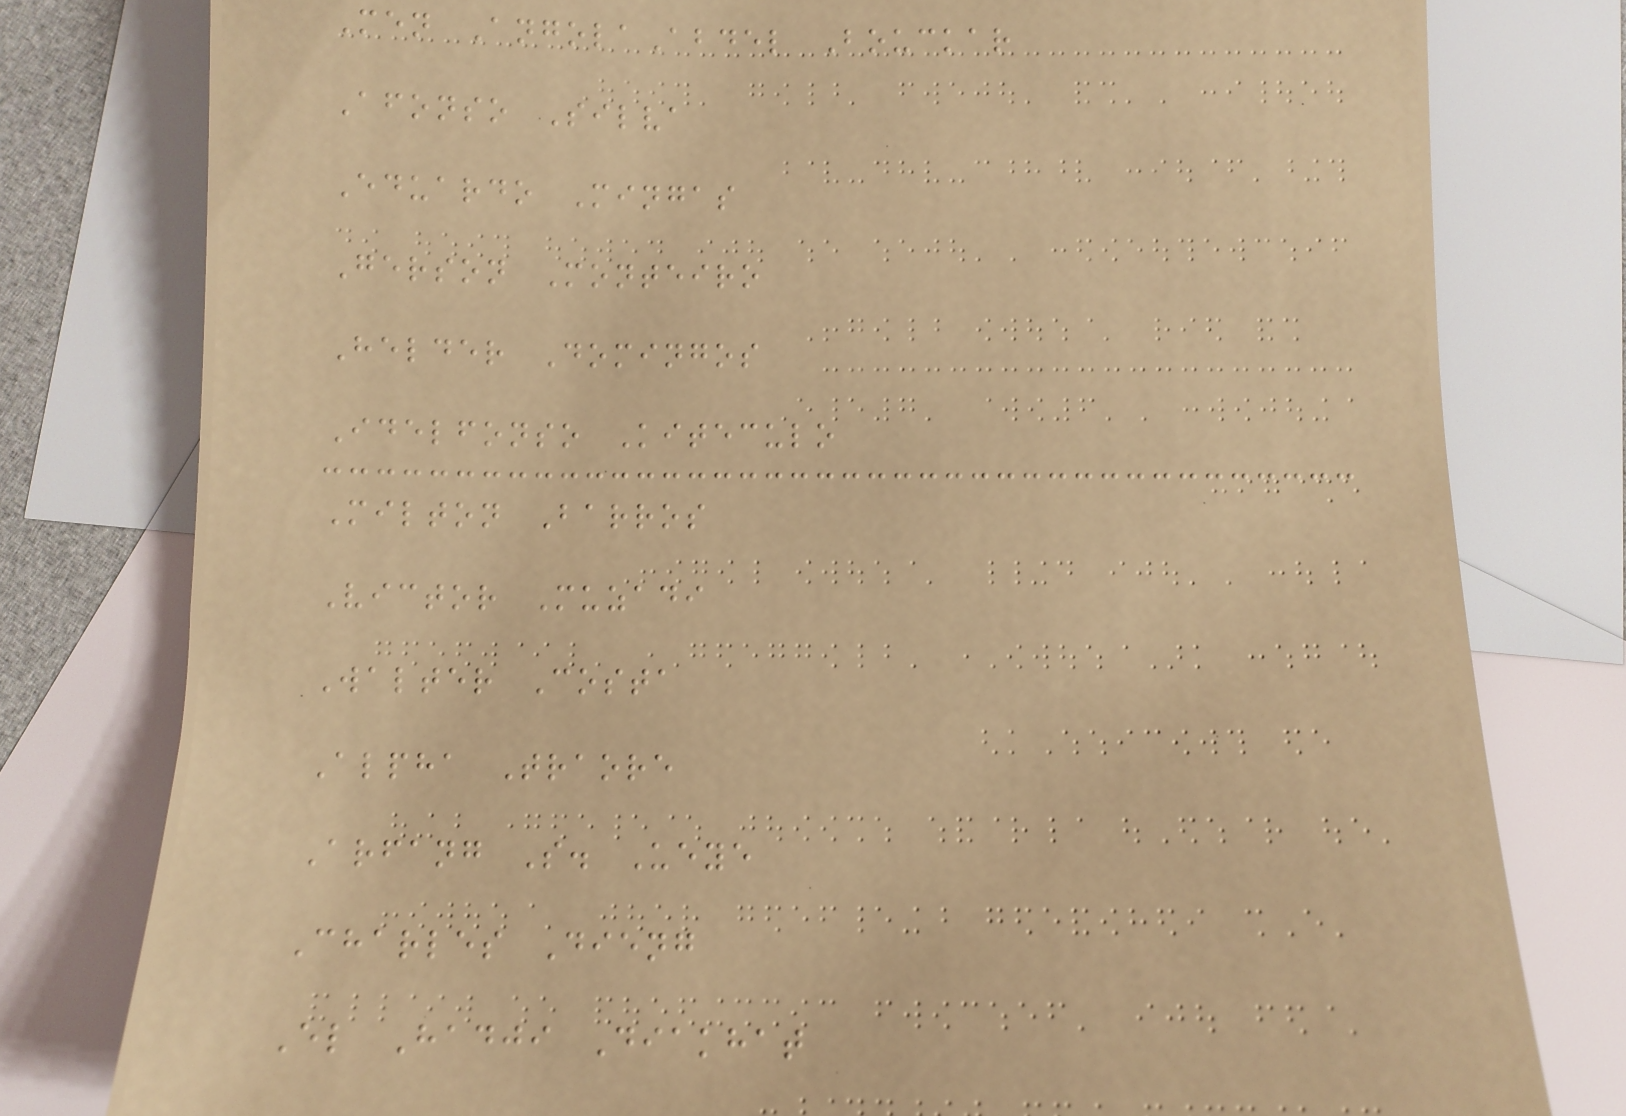Men AngolaAbdel Bouckar
Afonso Silva
Eduardo Mingas
Gerson Monteiro
Helder Domingos
Idelfonso Kiteculo
Milton Barros
Victor Muzadi
Walter Costa
Alpha Traore
Arfang S. Ueye
Charles Dieng
El Hadji Diakhat
